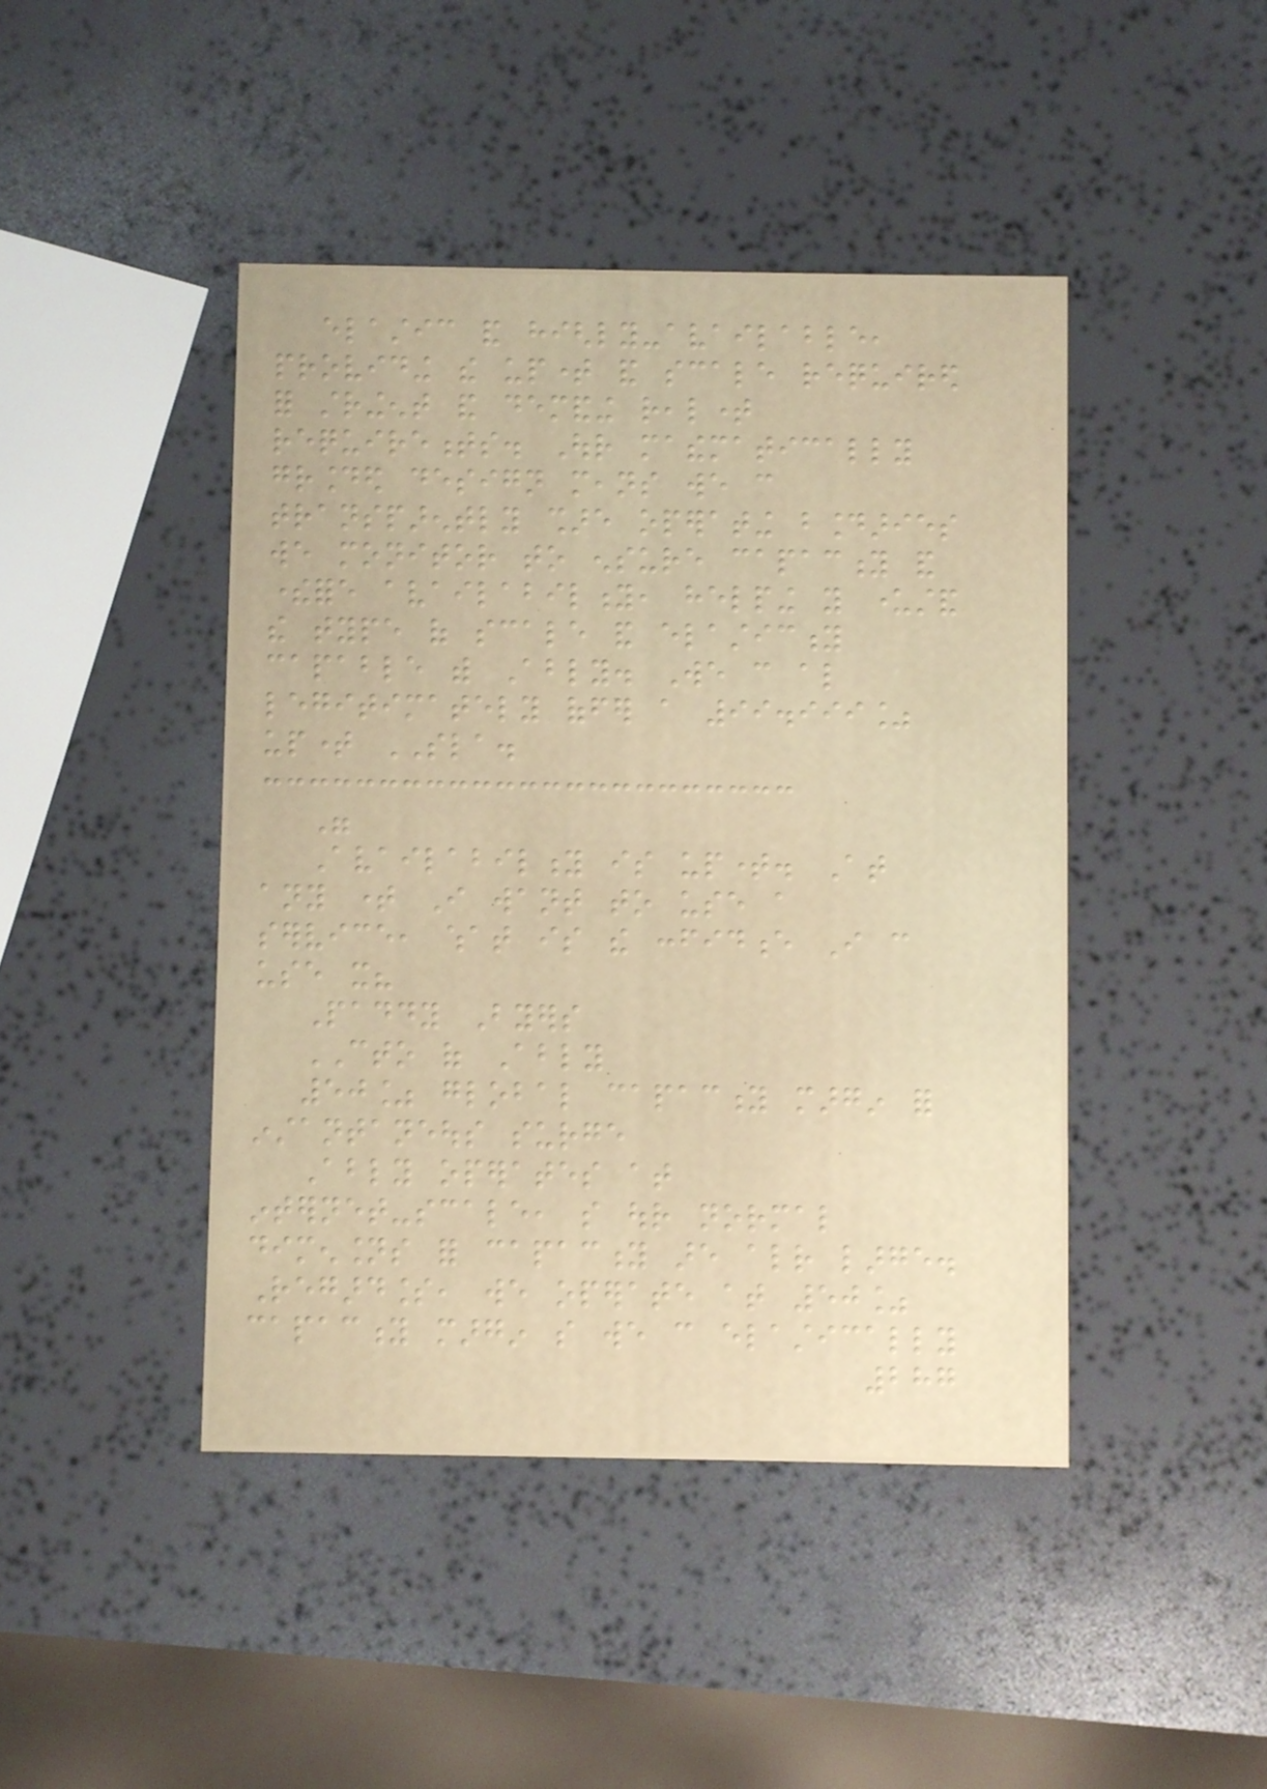elastic and highly-available,
providing the uptime and scale required
for stringent and demanding realtime
requirements. Our mathematically
grounded design means we can
transparently share operating boundaries
we monitor to ensure capacity and
therefore availability, helping you understand
the type of scale and elasticity
capable with Ably. We can also
legitimately offer a 99.999%
uptime SLA.
"
Availability is uptime. At
any time I want to use a
service, what is the confidence I can
use it?
Paddy Byers
CTO of Ably
50% global capacity margin for
instantaneous surge
Ably operates at
internet-scale, so our normal
dimensions for capacity are already large.
Regardless, we operate at 50%
capacity margin so we can elastically
287
